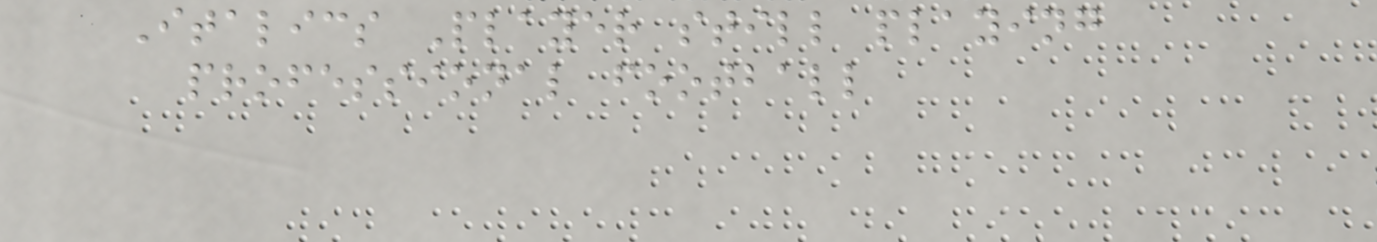Italics Player still playing
professional football
